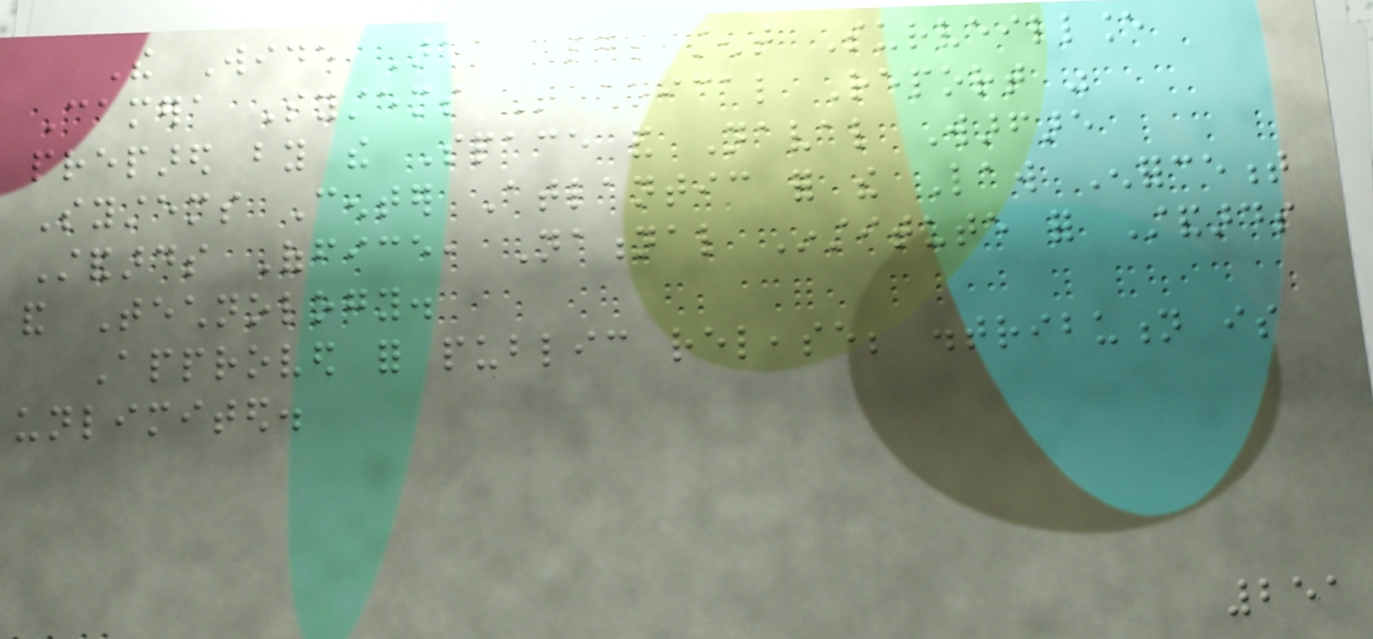The Wide Area Persistent Surveillance
Camera Systems Technical Report was
prepared by the Space and Naval Warfare
Systems Center Atlantic for the Law Enforcement
Standards Office, National Institute for Standards
and Technology.
Approved for public release; distribution is
unlimited.
251
